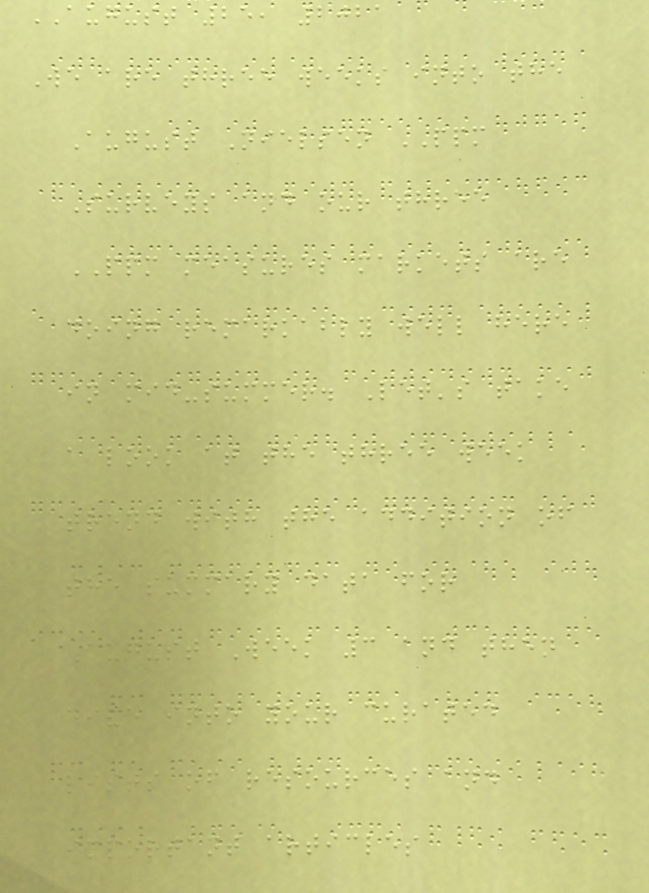AUGUST 25, 2021
We are three weeks into the
August Nielsen PPM
Surveys and our three
PPM measures markets are
doing remarkably well here
in mid-summer. Let's take
a look at the three week
trend with the addition of
the summary data for
August Week 3 and then
dive into your curated
lists of resources and
important articles
